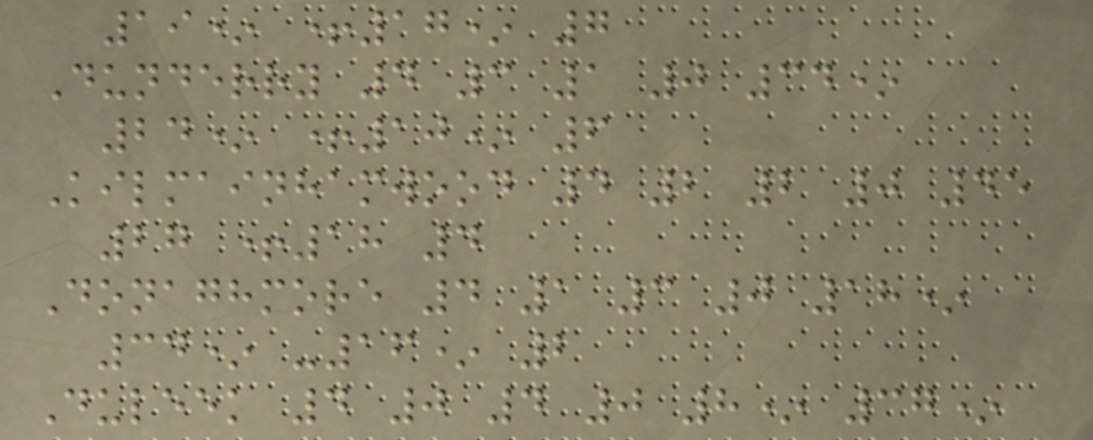19* +17* 7
Dunderry 4 3 1 0 34*
24* +10* 6
Kilmainhamwood 4 2 2 0 45
27 +18 4
Donaghmore 4 1 3 0 18*
34* -16* 2
Duleek 4 0 4 0 8* 37*
